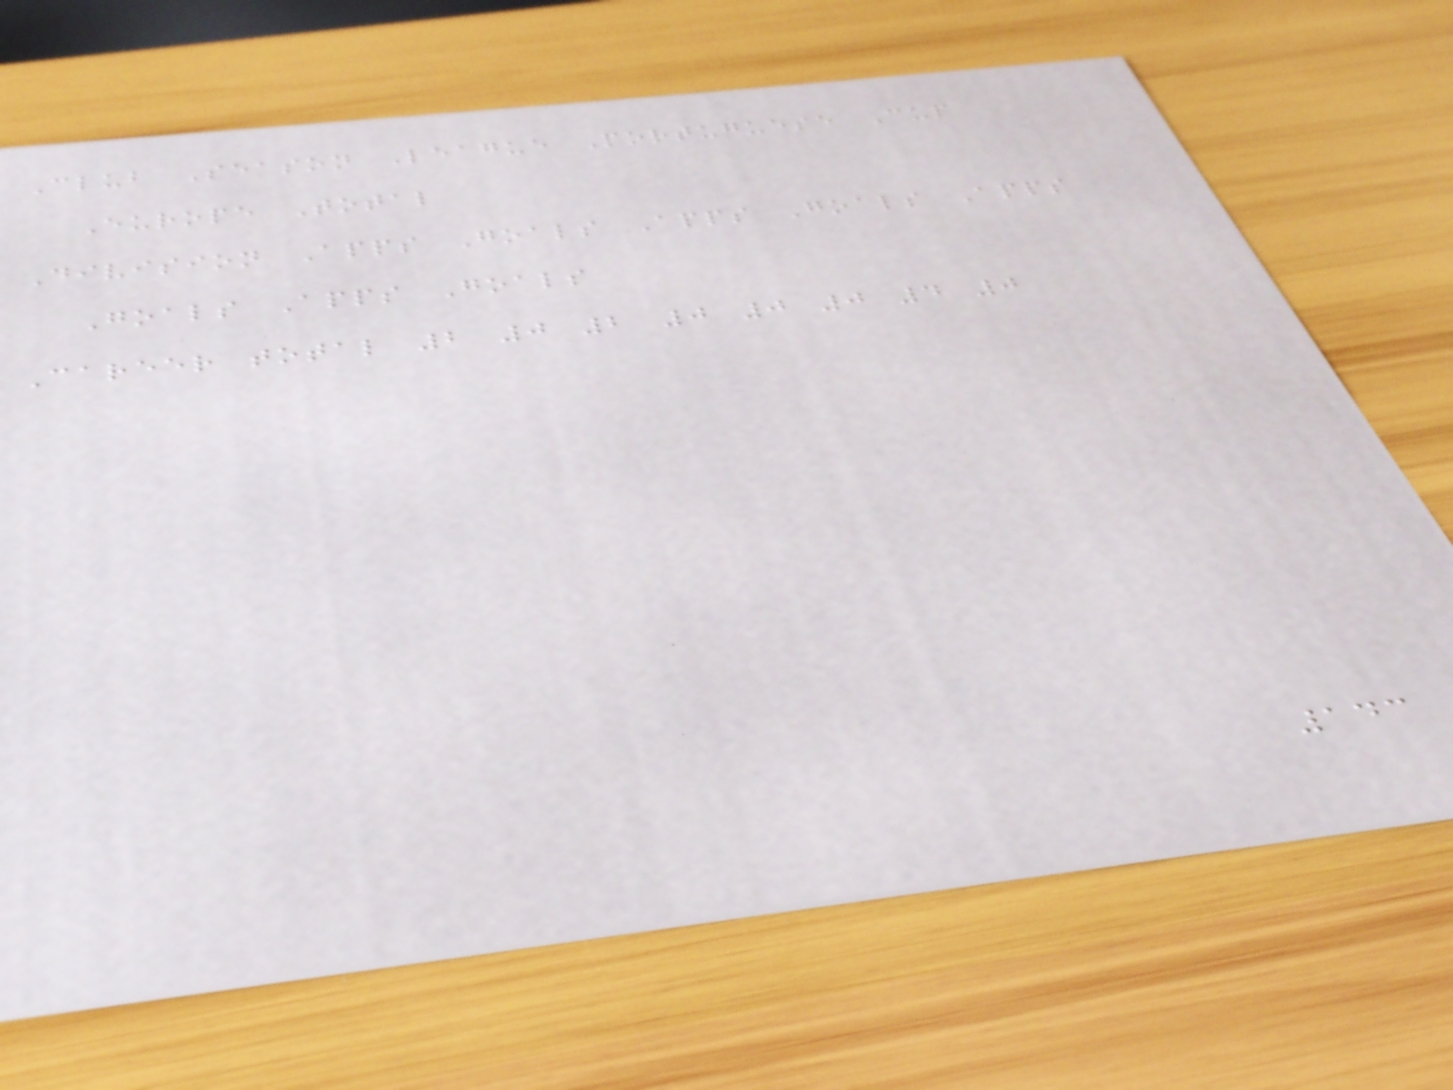Club Season League Portuguese Cup
Europe Total
Division Apps Goals Apps Goals Apps
Goals Apps Goals
Career total 2 0 2 0 0 0 4 0
143
